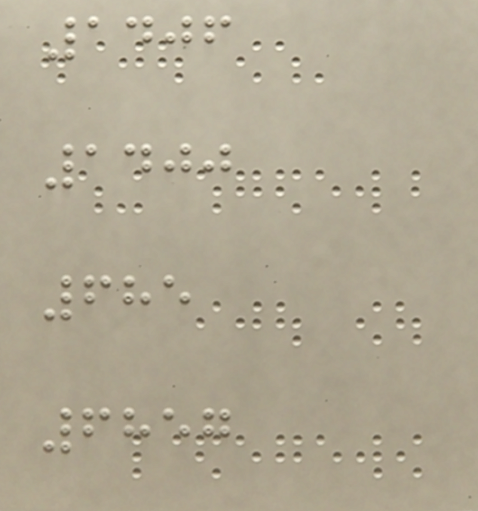1406
1400
685
6857
